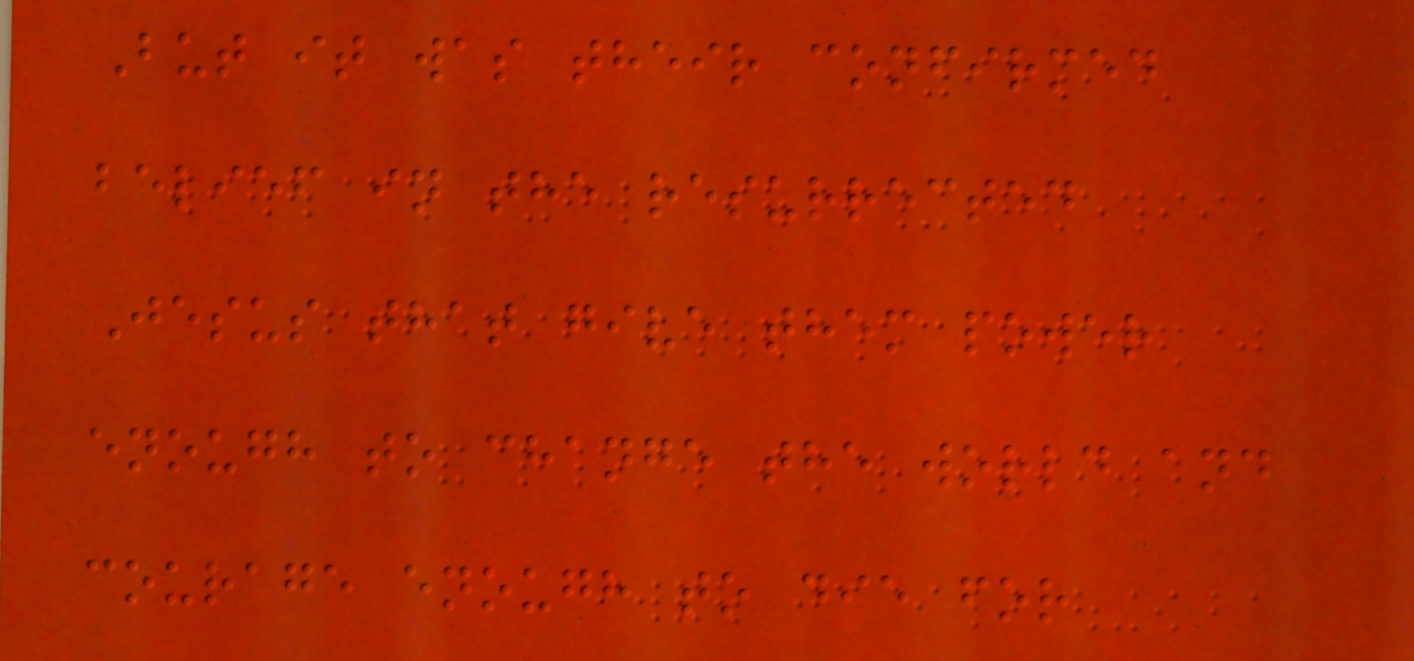But it was their confirmed
belief in the resurrected
Jesus that give them power
enough to change the world and
courage enough to die for
